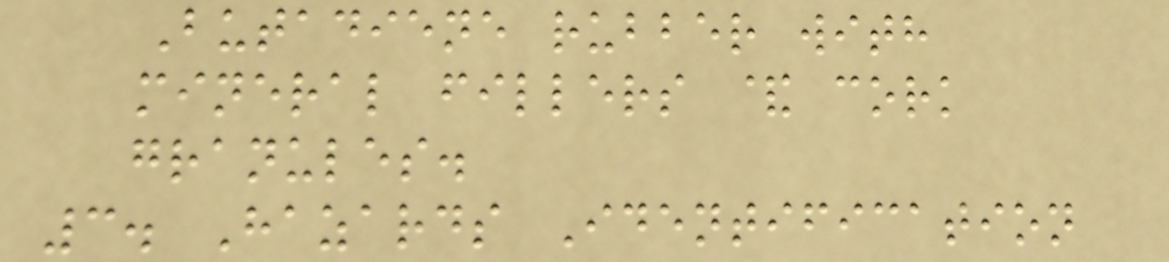Butadiene rubber with
mineral fillers & cork
granules.
3. Hazards Identification
